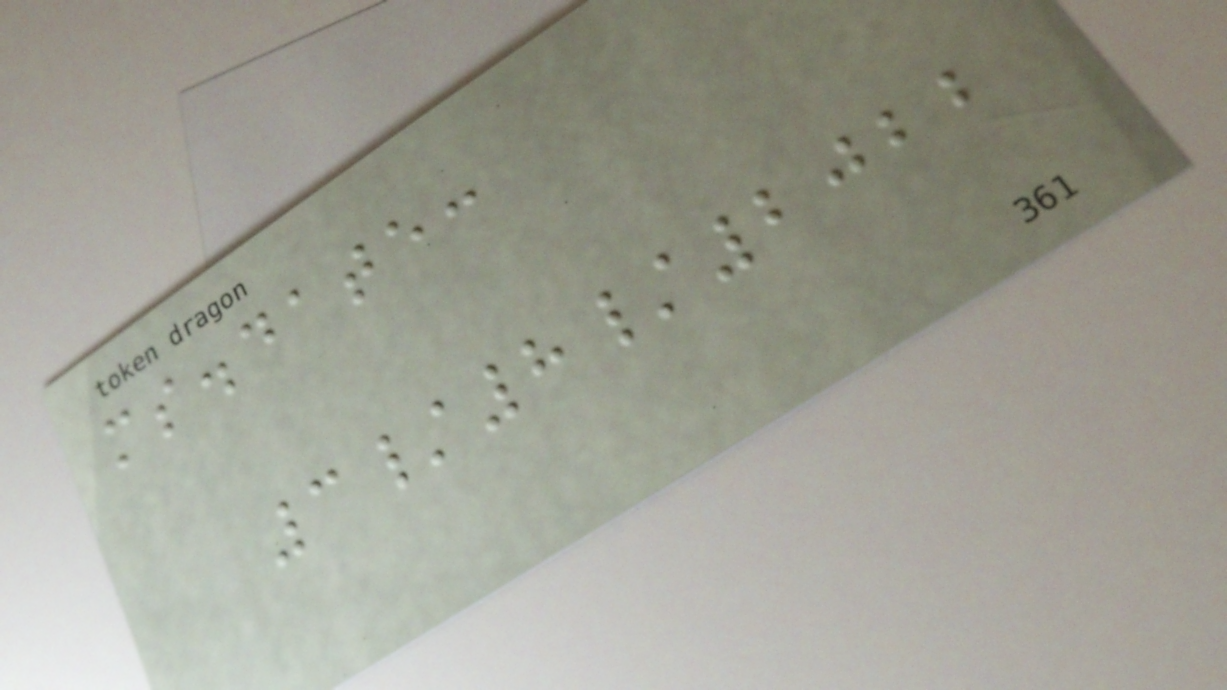ms.date:
3/8/2022
